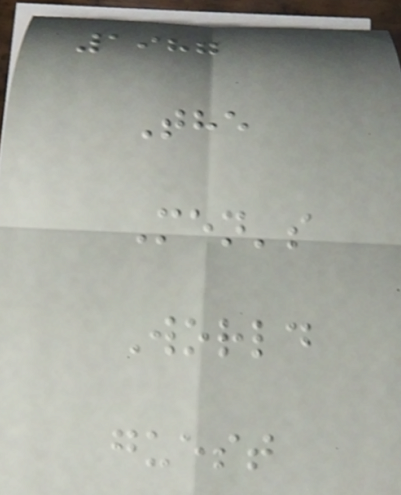1987
The
Men's
World
guest
